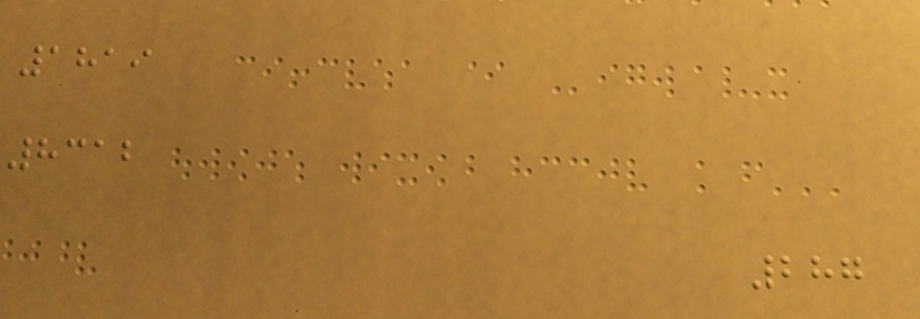1819
8312
287
